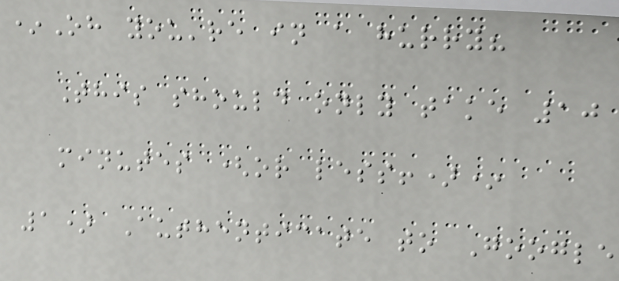*Oh you're in a hurry?
This should only take 10
minutes (or less!)*
1) Authenticate to Google
